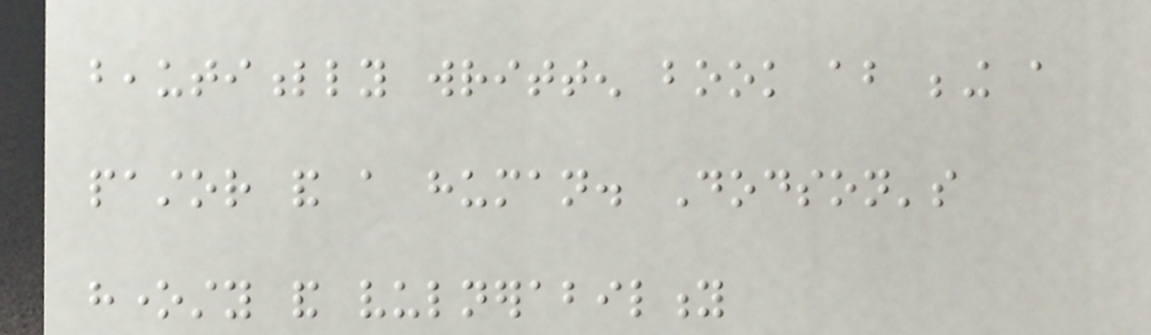beautifully written book about being a
pastor and a human. Dodson's
honesty and vulnerability
